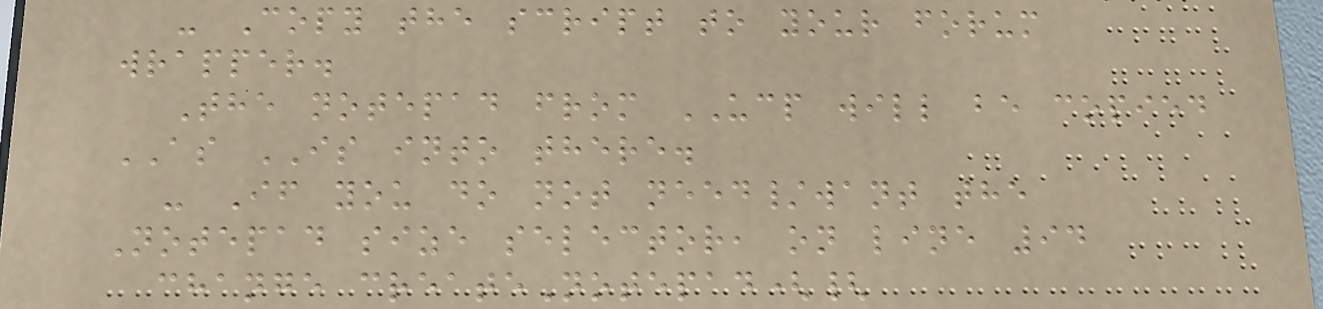- Copy the script to your forum
wrapper.
The notepad from UCP will be copied
AS IS into there.
- If you do not need/want the
Notepad size selector, on line 94
change createNotepad({
